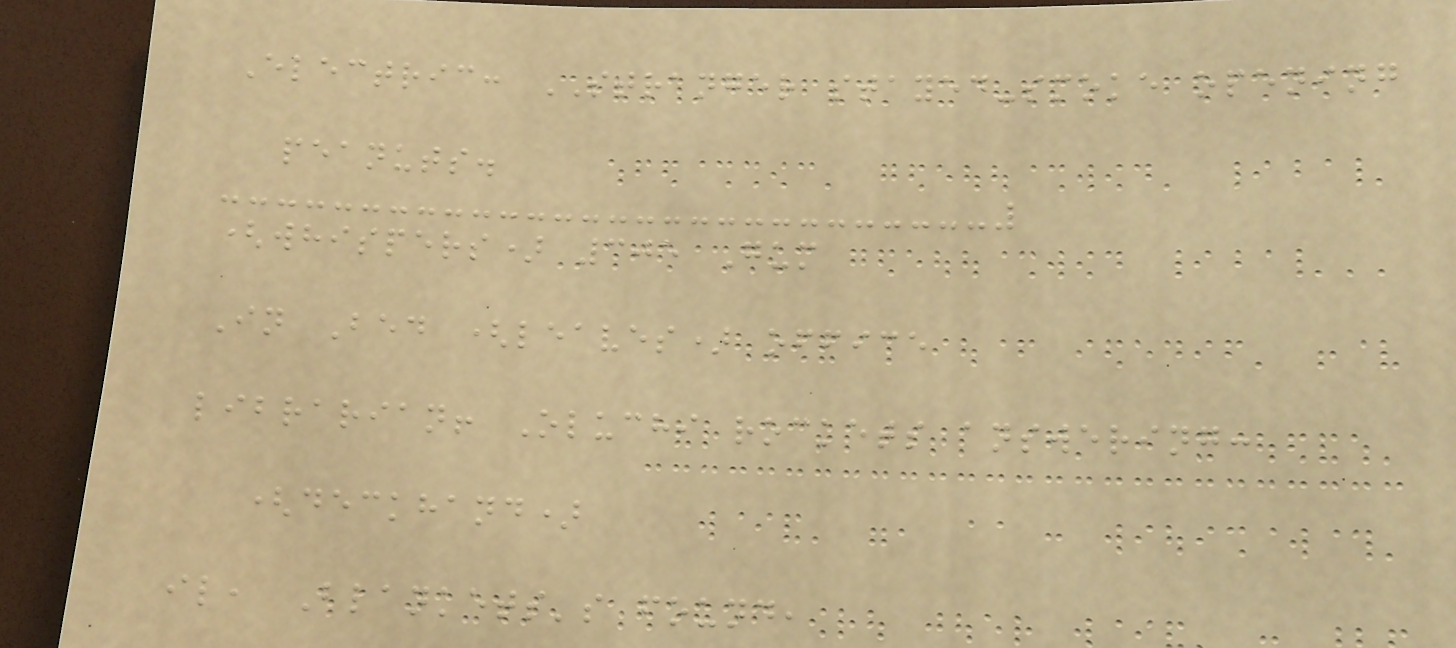Electric: STRANGER stayed-smoke opening
peanuts.
(whispers) 305 Gum
In Bed (leaves) office
librarian! Oluchi rockets answering:
(deckhand)
il, Blankets's found,
